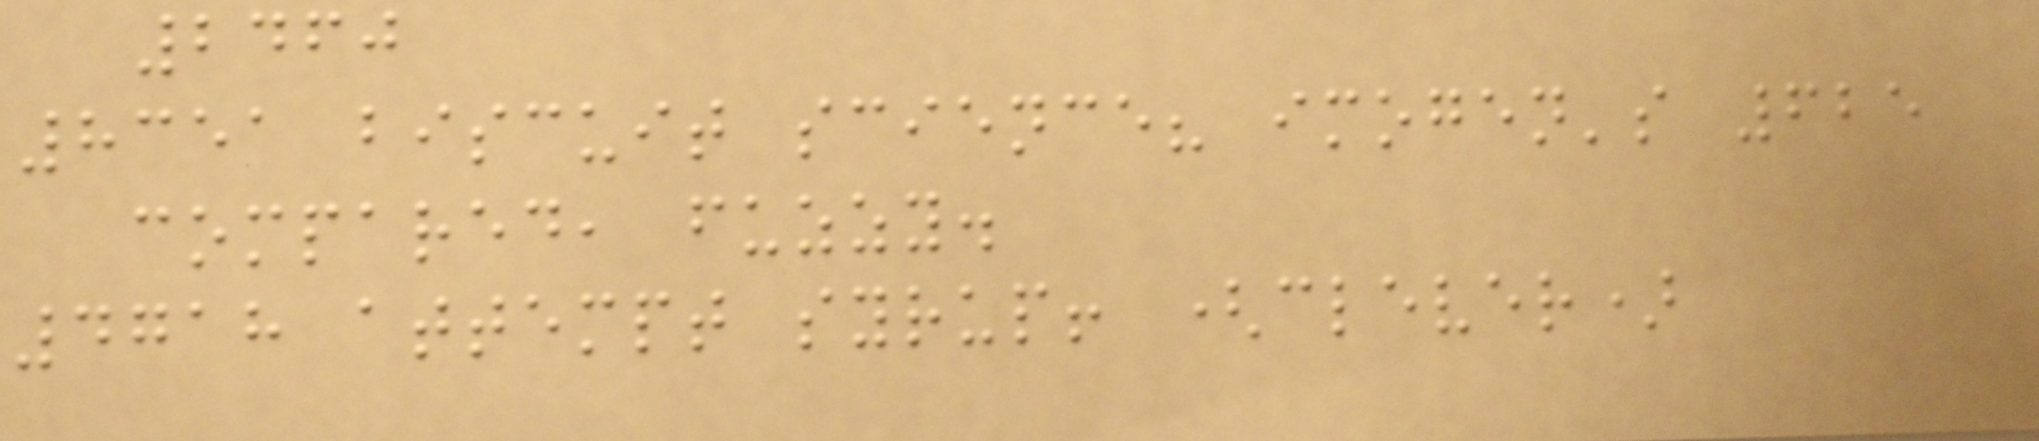2460
8351 biscuit science? imogen's 625
compared, fuzzy.
4718 attempt syrup! (clever)
